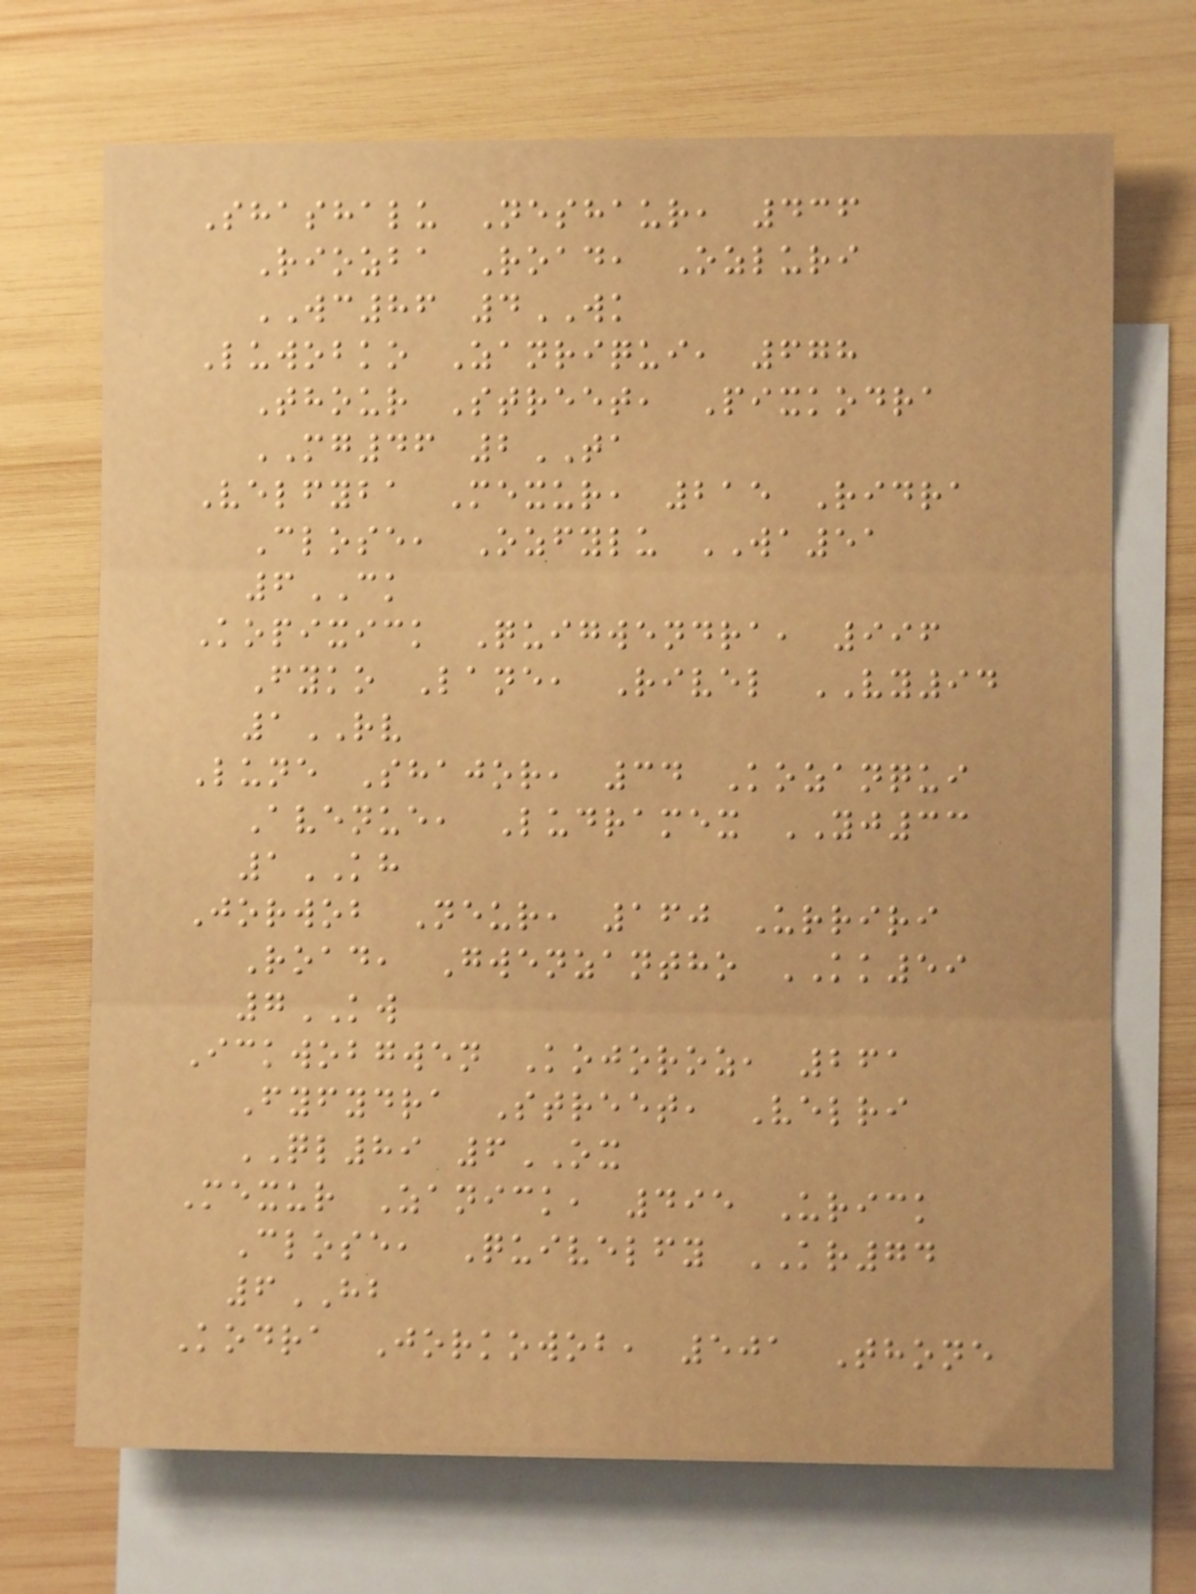Shashalu Neshaur, 436
Riozba Road, Ozluri
WC86 4WK
Luwobko Zanriqui, 678
Thour Street, Pixkodra
MG46 2TA
Velfyba Mexur, 215 Ridra
Close, Ozfylu WA51
6CK
Kopixick Quigwendra, 996
Fyko Lane, Rivel VY94
1RV
Lune Shajor, 34 Kozanqui
Avenue, Ludramex YJ33
1KH
Jorwob Neur, 160 Urriri
Road, Gwenzantho KK59
7KW
Ickwobgwen Kojoroz, 261
Fyfydra Street, Velri
QL89 6OX
Mexur Zanick, 495 Urick
Close, Quivelfy KR74
6HB
Kodra Jorkowob, 501 Thone
